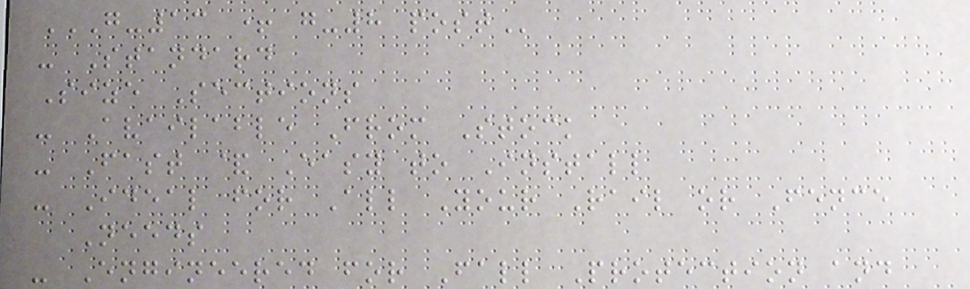G-13 + G-8 POST
- Standard
Size Sections
- Available From Stock
- Fast & Easy to Install
- Ideal for All Your Rail or Fence
Needs
- Engineered for Fall Protection and
